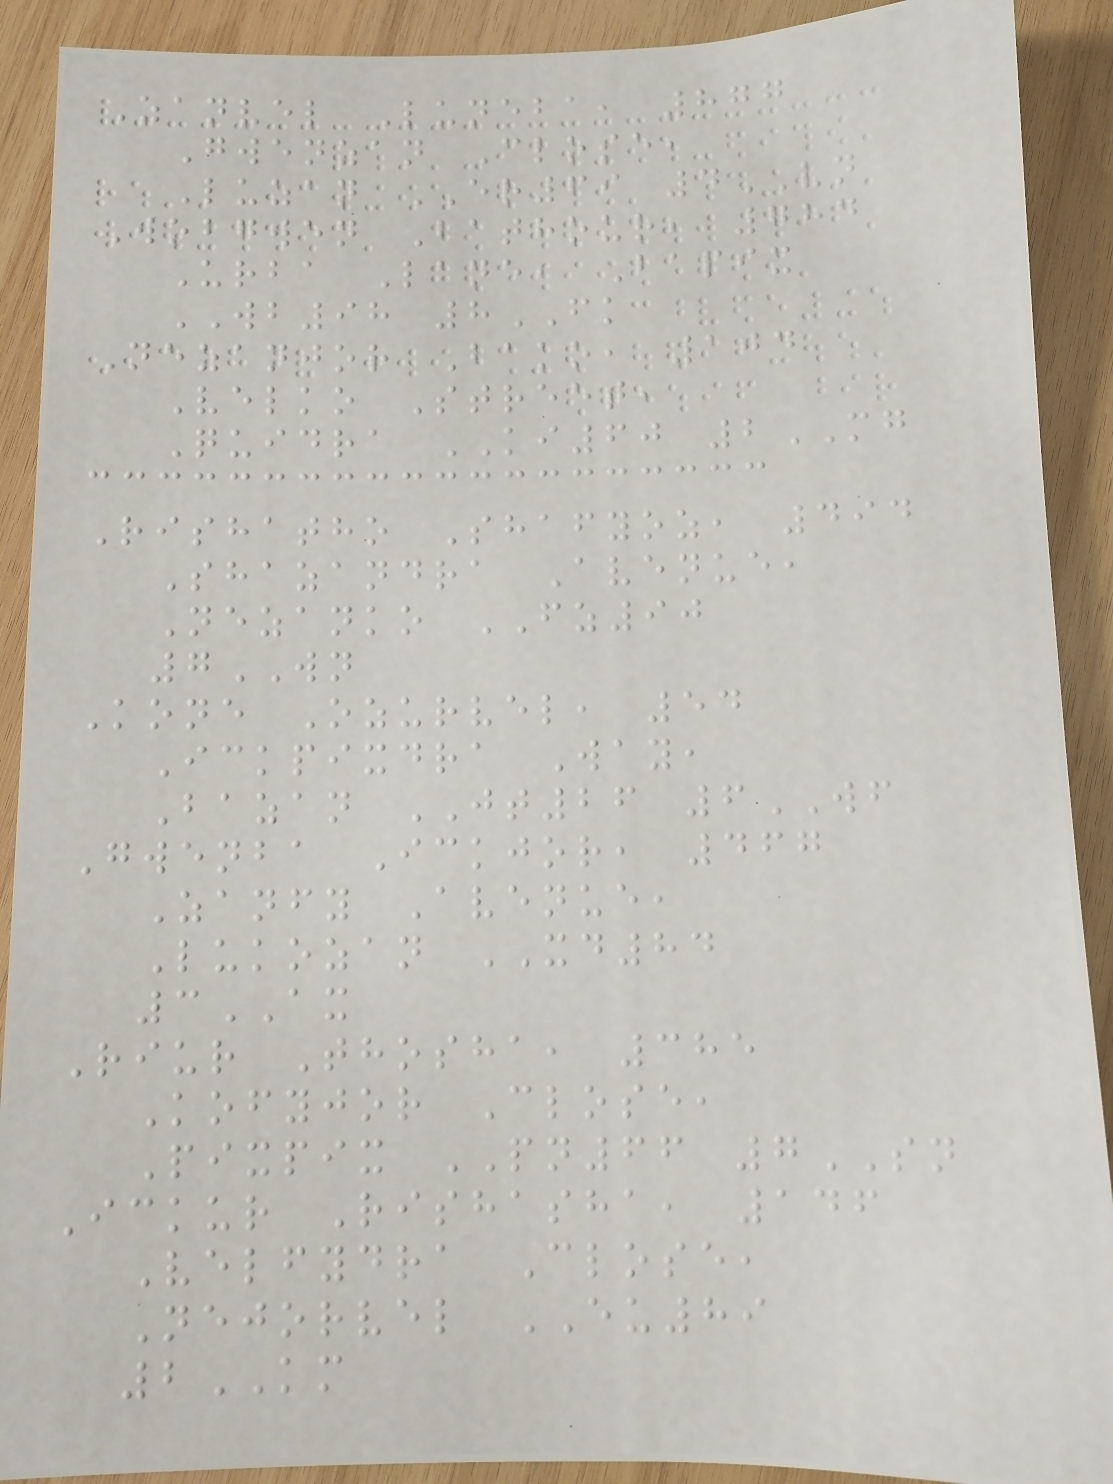Zanvel Luneba, 877
Gwenzan Close,
Luzan ER69 4VN
Wobgwen Bathour, 784
Urba Lane, Bapix
WB98 8FK
Nezanjor Bako, 104
Velko Street,
Quidra KI60 2MG
Rishatho Shafyoz, 494
Shazandra Avenue,
Nezanko FZ90
7WN
Kone Ozurvel, 54
Ickpixdra Way,
Bazan JT26 6WF
Gwenba Ickjor, 467
Zanfy Avenue,
Lukozan XD84
3AX
Riur Thosha, 385
Kofyjor Close,
Pixpix PN66 7SN
Ickur Rishasha, 146
Velfydra Close,
Nejorvel EU89
2KM
